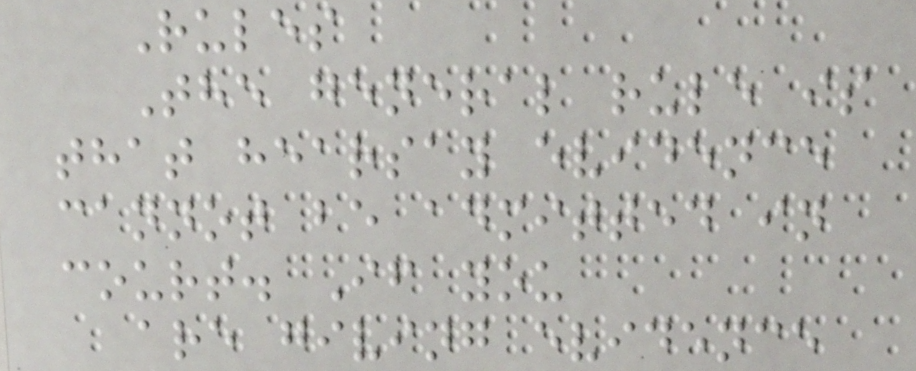Rules
The general rule is
that hearsay evidence
cannot be admitted in
court. If you
are giving evidence
